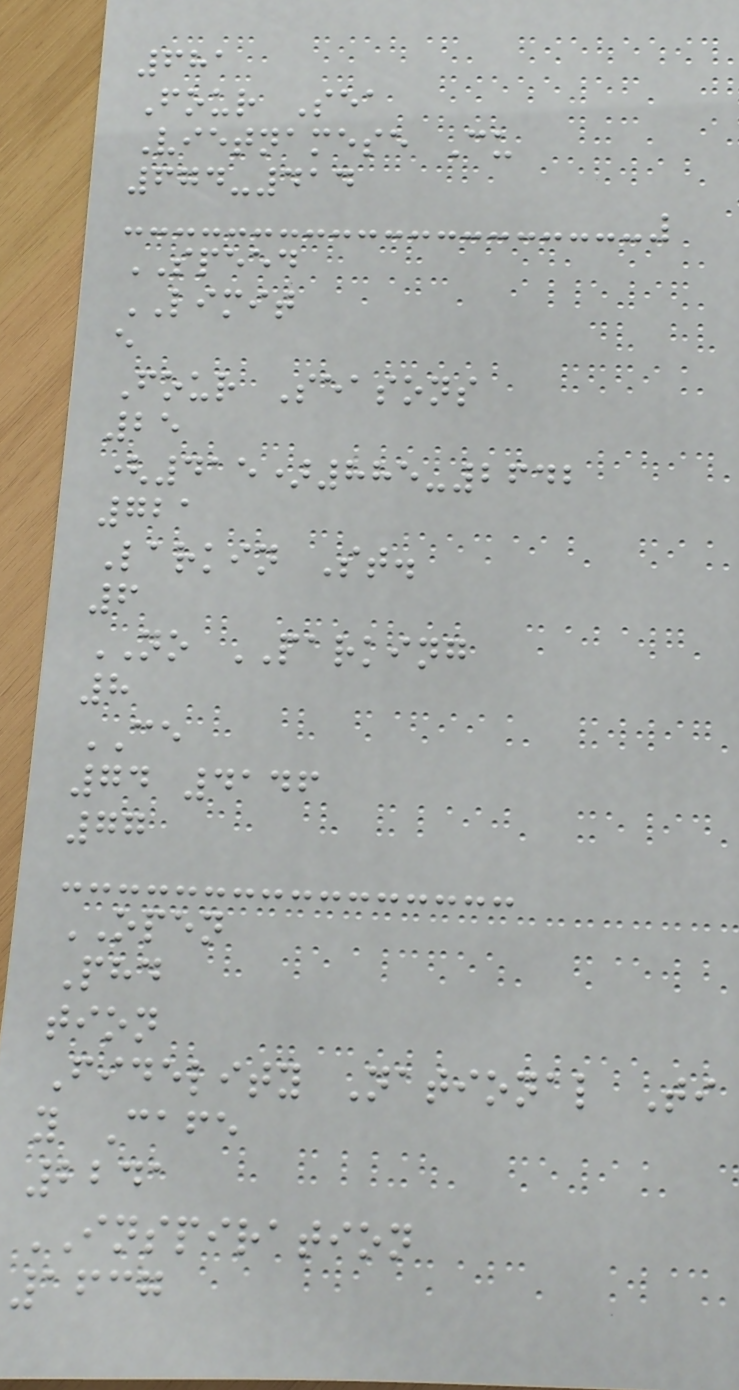681
Four Sea
Vietnamese Cu
674-414
SPEED
LIMIT
e
Four Seasons
25
(415)885-2642
721
Larkin St.
6
NO PARKING
8
CE
74 4146
77
OPEN
Phd
tion
Fidelity National Ti
y Cafe
2241
INSPIRATION
1637
